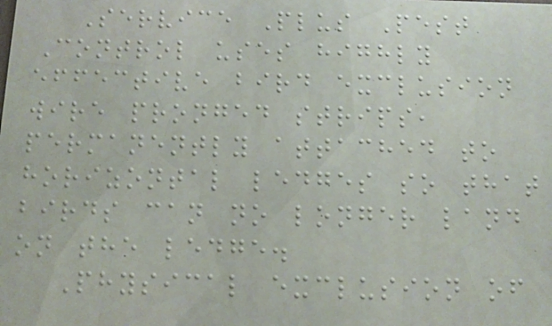Service Plus Pest
Control uses highly
effective bird exclusion
wire pronged strips,
permanently attached to
horizontal ledges so that
birds can no longer land
on the ledge.
Physical exclusion of
